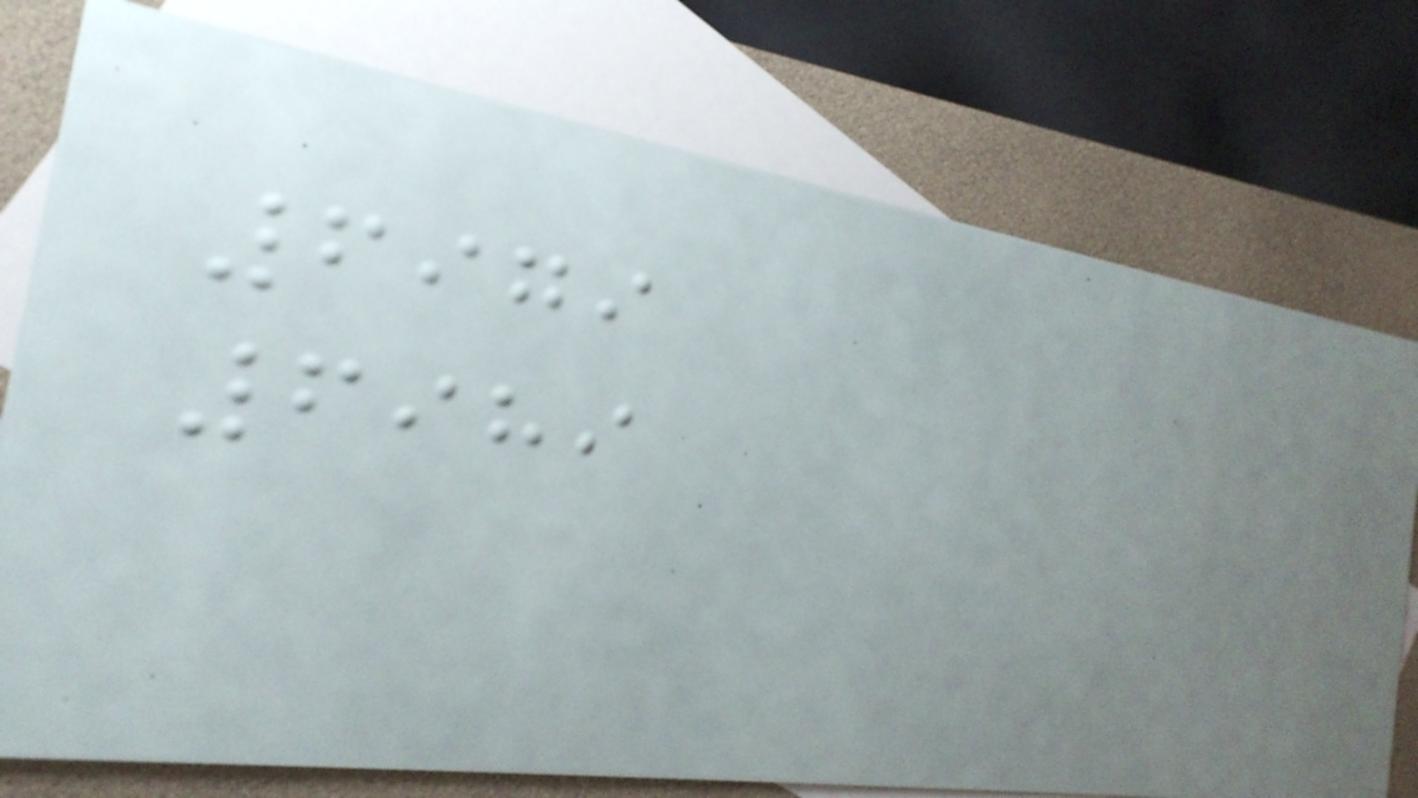6979
6989
